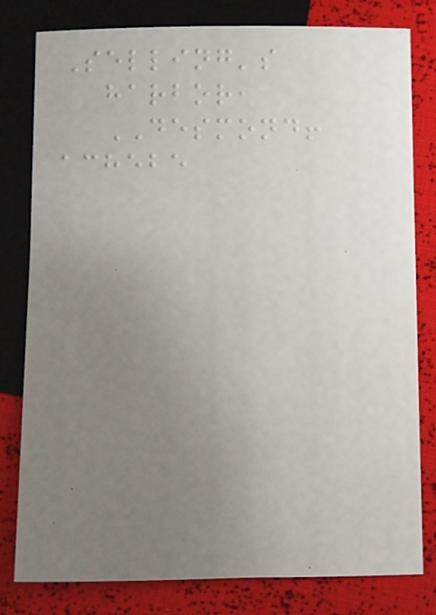Selling's
harbor,
DESMOND!
achebe
